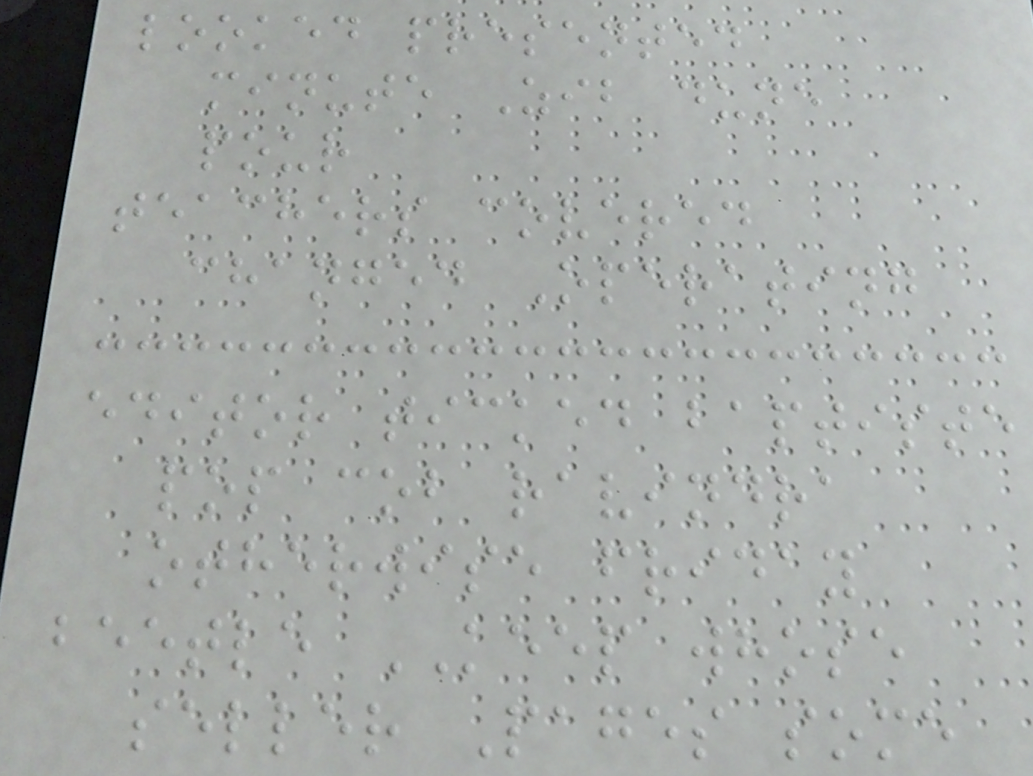looked presented
minute Zib dune
pour
teachers covered
changed Operating
editor ticked baptiste
pop cob ravindra
otherwise friday
beetle KEEP whose
seller Pages some
